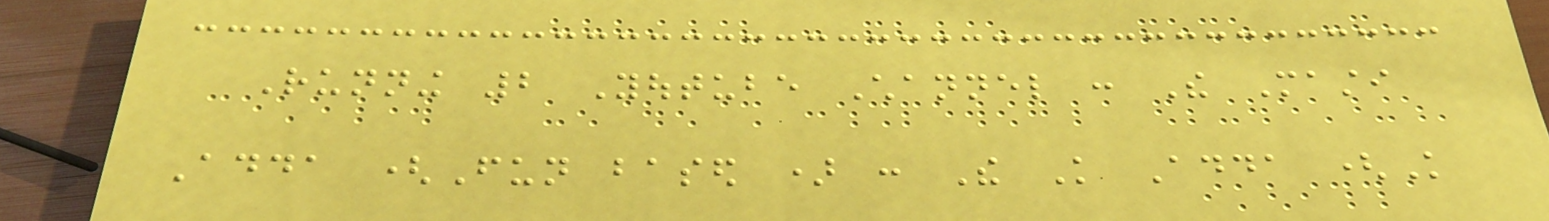Running 2 Youtube Channel : The Masti
Adda (Fun based ) : The Knowledge Adda (Knowledge
